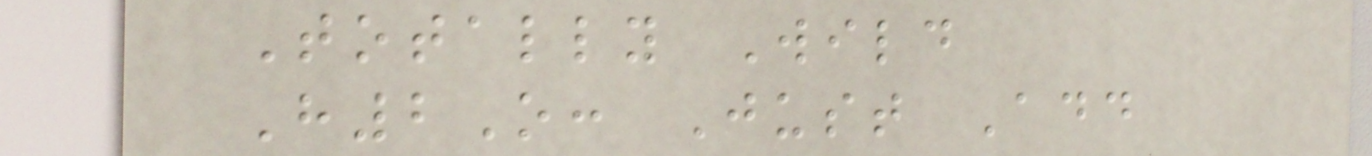Totally Wild
H2O: Just Add
